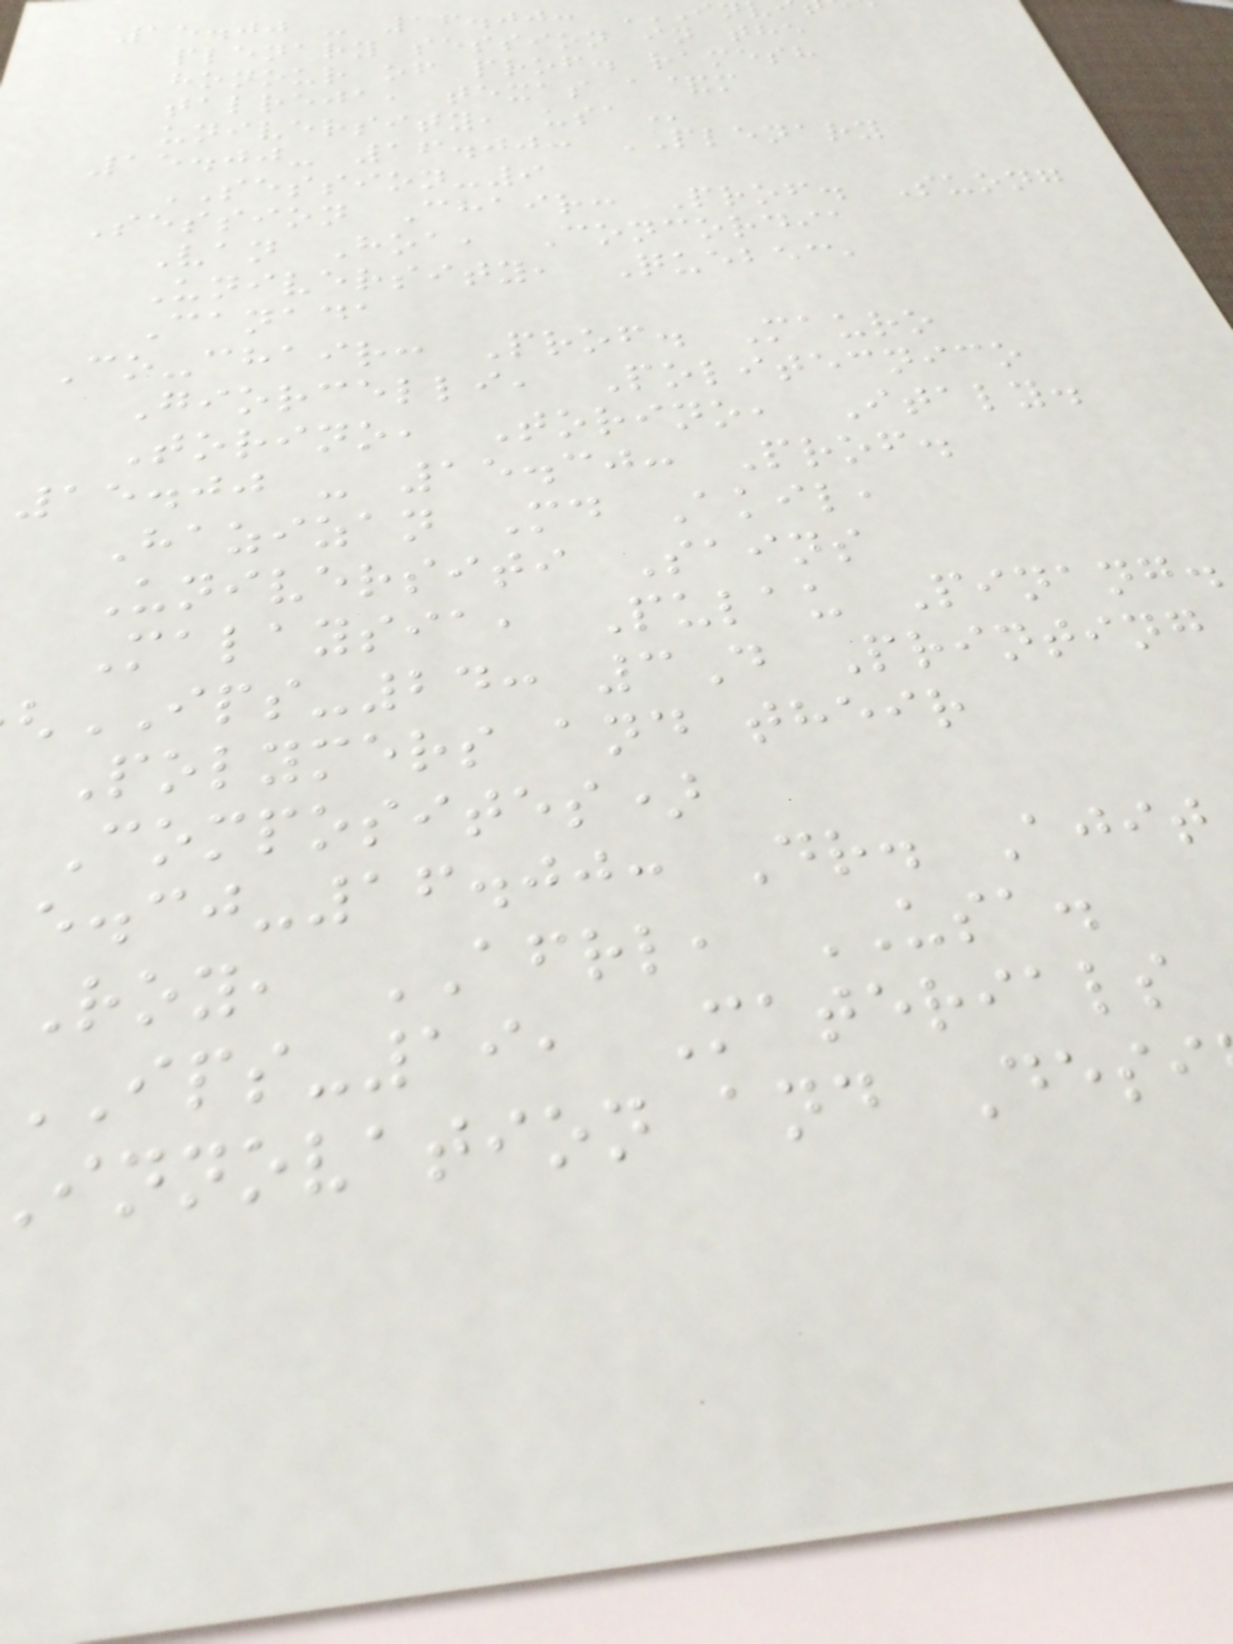15.00 - 16.00:
plenary session in the
honour of prof. ramesh
talreja, texas a&m
university,
15.00- 16.00: PLENARY
SESSION-9
Session Chair: Prof. Suong
Van Hoa, Concordia
University, Quebec,
Canada
Co-chair: Prof. Mauro
Giorcelli, Politecnico
Torino, Torino, Italy.
15.00 - 15.30: Prof.
Hazizan Md Akil,
Universiti Sains
Malaysia, Pulau Pinang.
IPS-24: 3D Printing
Polymers and their
Composites)
-16.00: Dr. Ajit
Roy, AFRL, USA.
IPS-19, Materials
innovation and Desi
